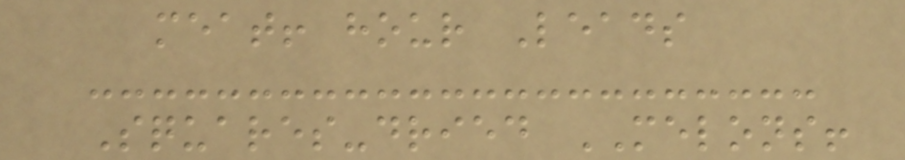meat! hour Leads
Squares-dried MELONS!
